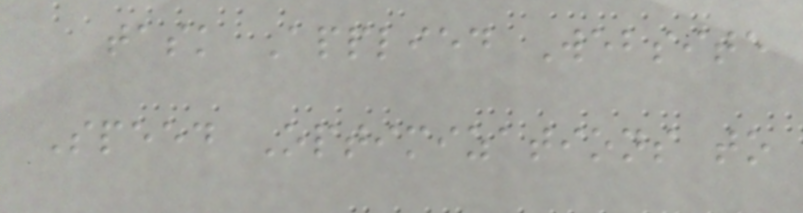task Applied Website
Speed Optimizations to
